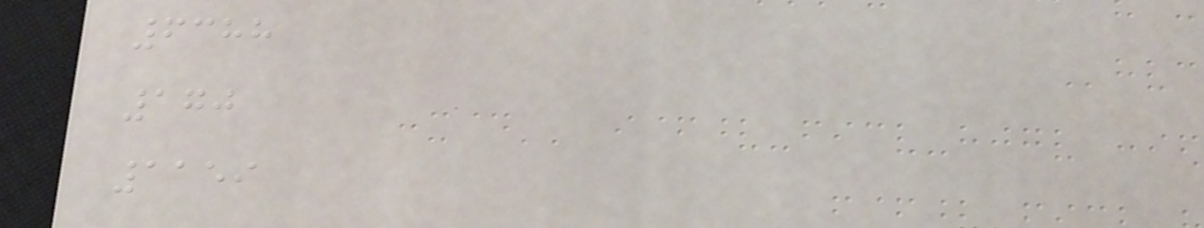6388
170
1159
